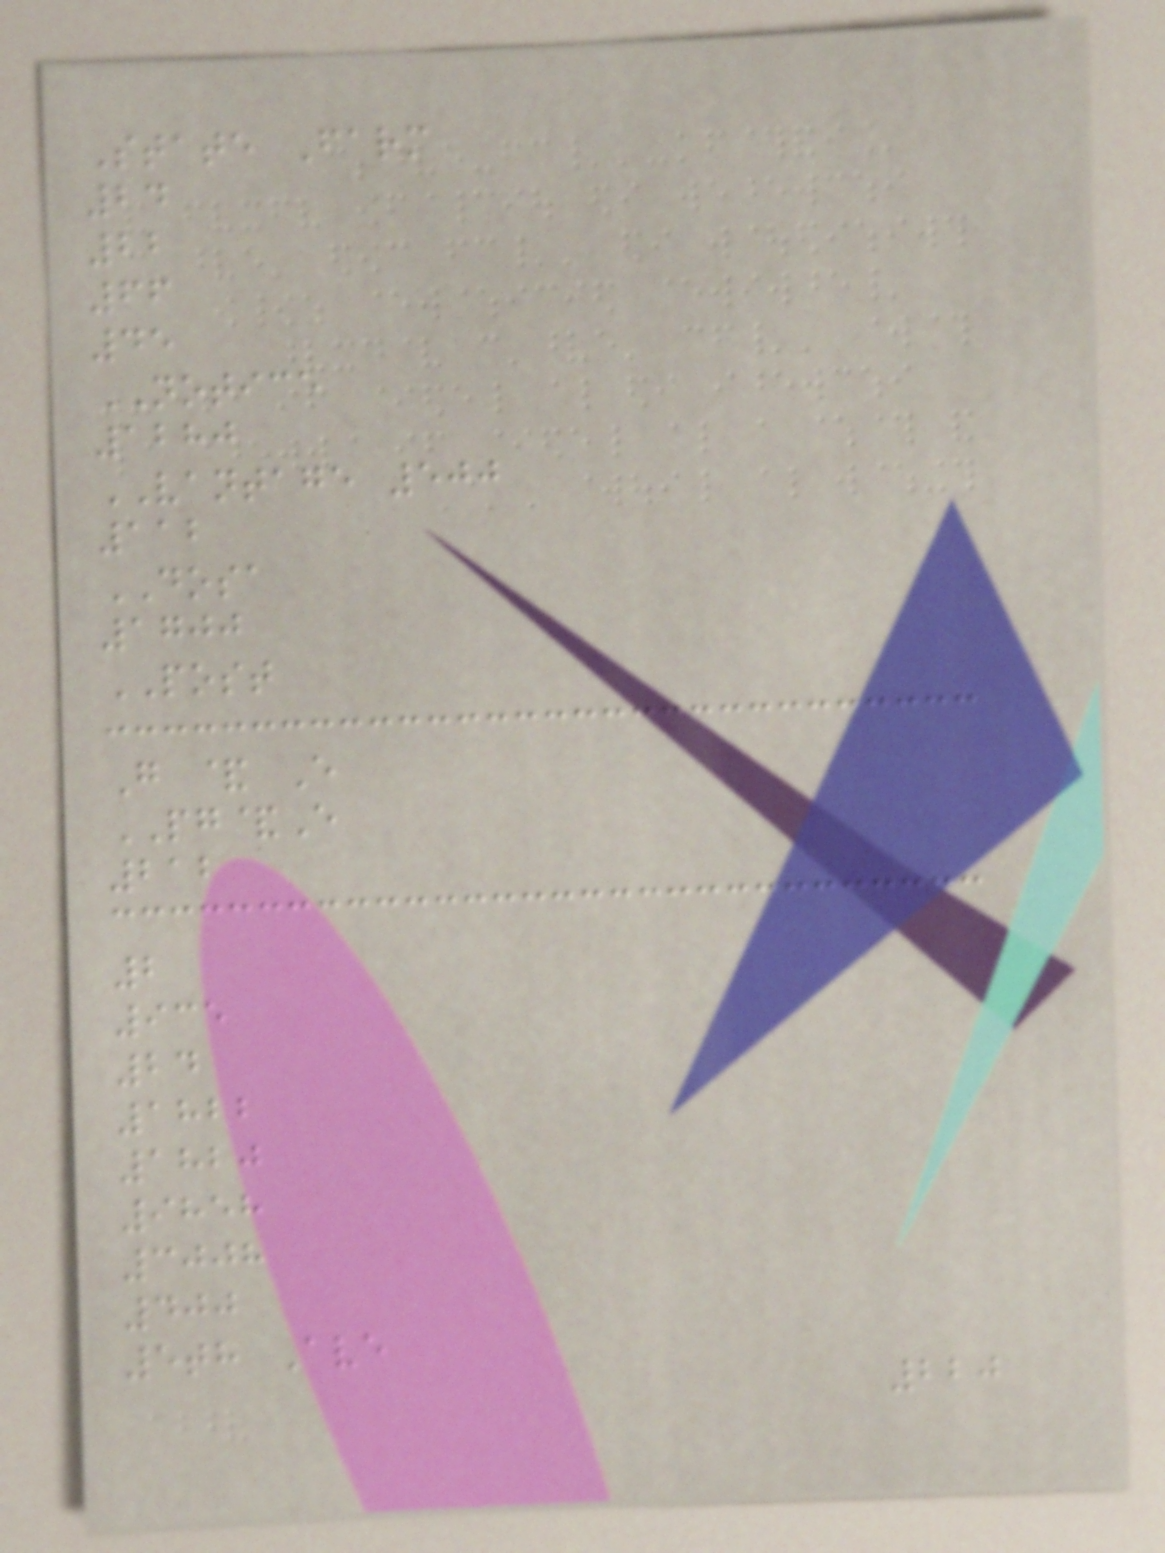State Farm
24
22
66
45
NOTICE
1280
VANTAGE 500
112
DOSA
1700
POST
G & E
PG&E
212
2
935
24
1822
1820
9858
3008
400
5th Ave
220
